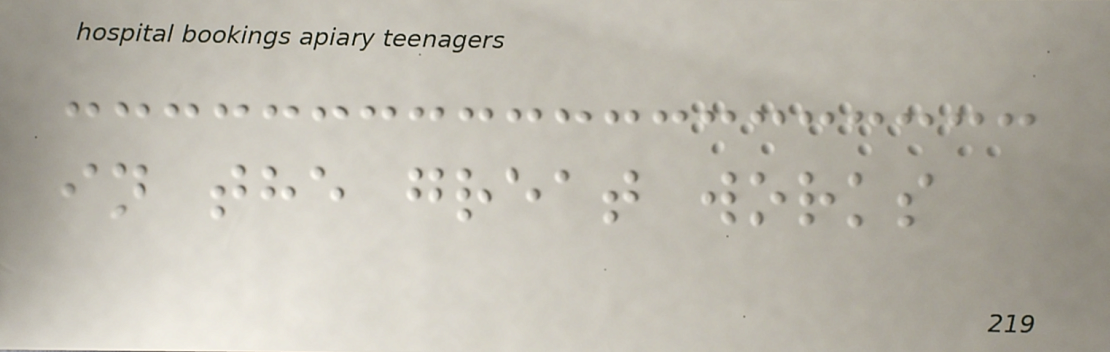in the great works
